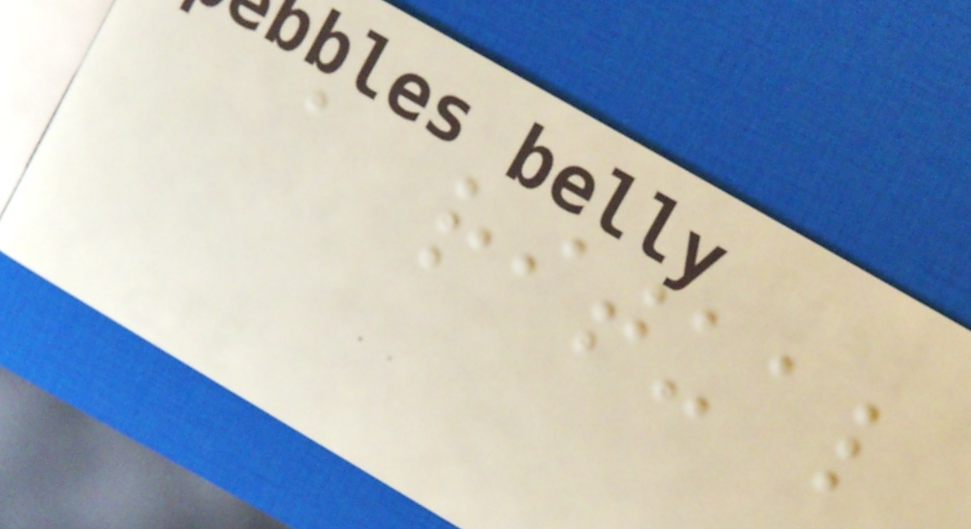a ritual
